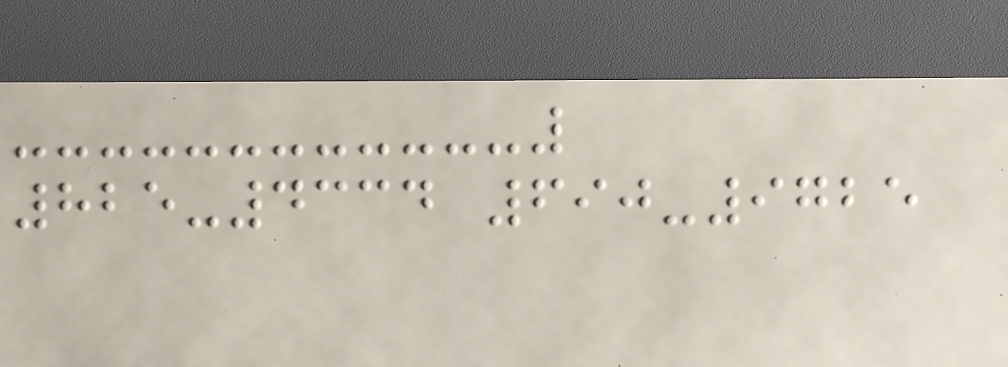825-4334 690-9725
